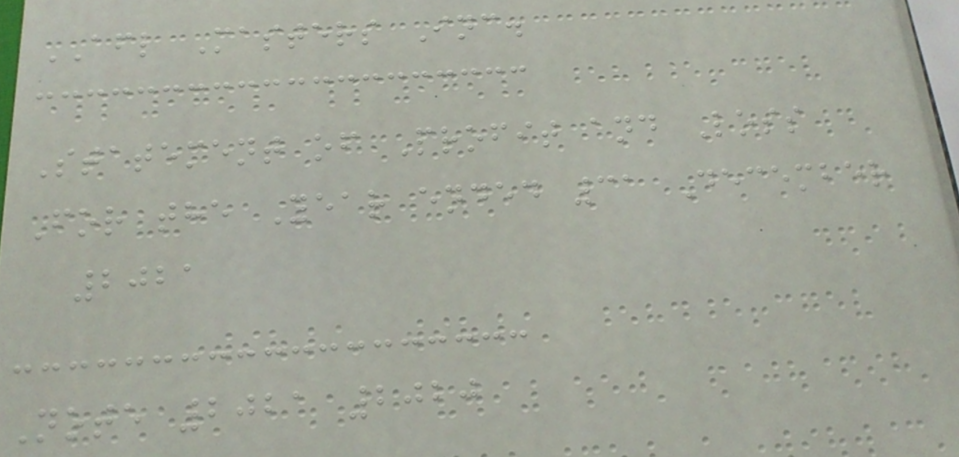AFL Masters Inc.
Statement of Profit and Loss
For the Year ended 31 December
2021
Note 2021 2020
